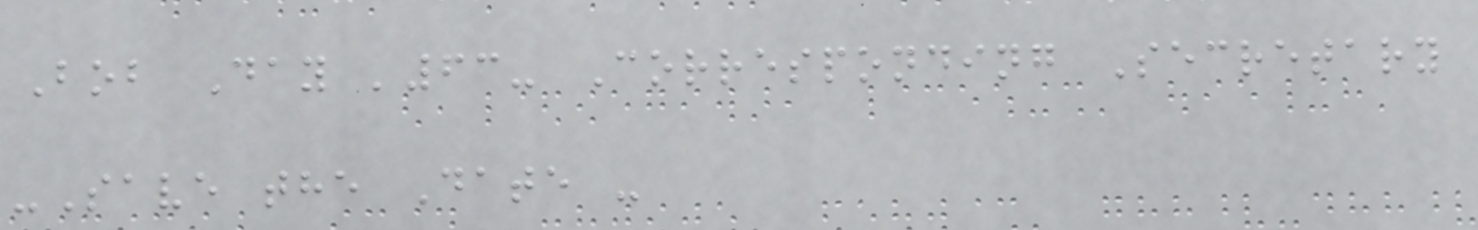Bob Day '63- Corresponding Secretary
-Save the Date -
